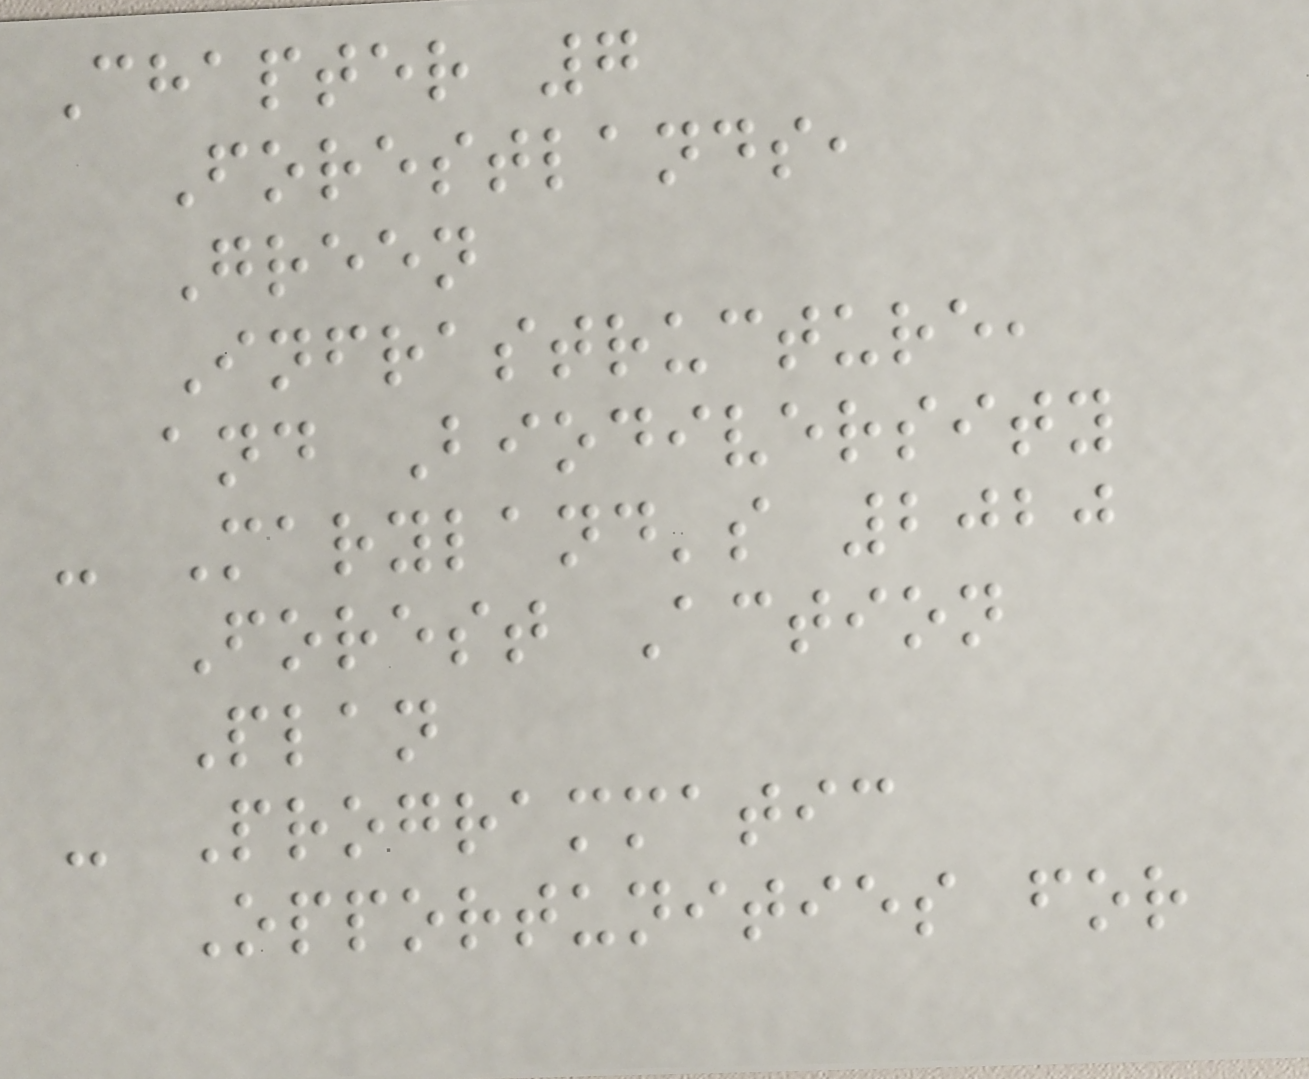Chapter 7
Forestlands,
Green
Infrastructure,
and Biodiversity
- Maryland's 2020
Forest Action
Plan
- Programmatic
Opportunities for
